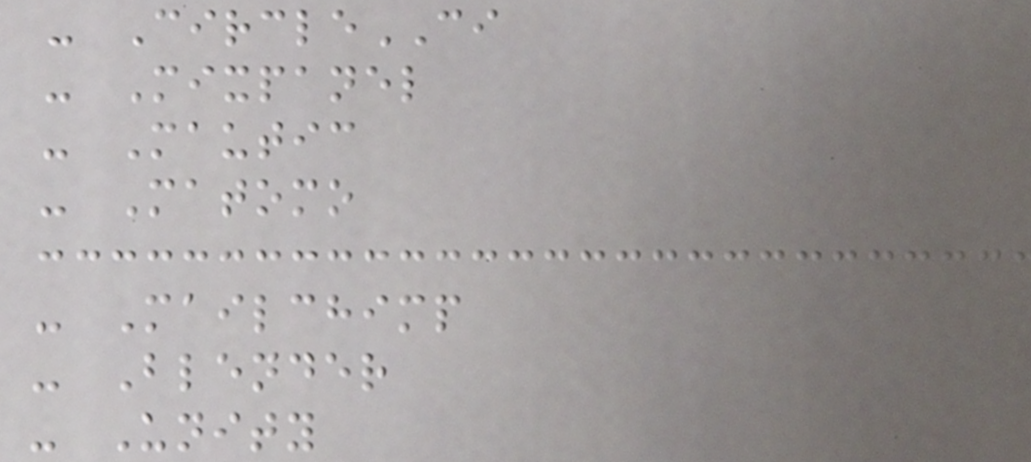- CircleCI
- Mixpanel
- Mautic
- Matomo
- Mailchimp
- Blender
- Unity
